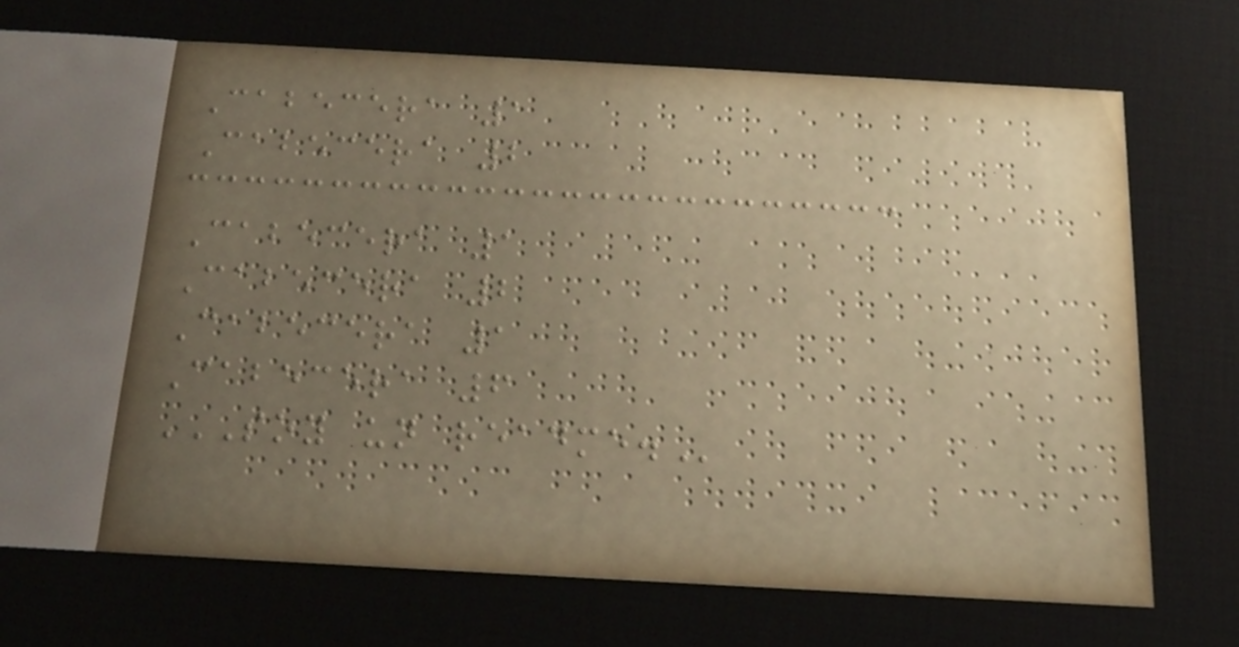Cabecera 1
Cabecera 2
Cabecera 1
Cabecera 2
Cabecera 1
Cabecera 6
SOY UN README.
